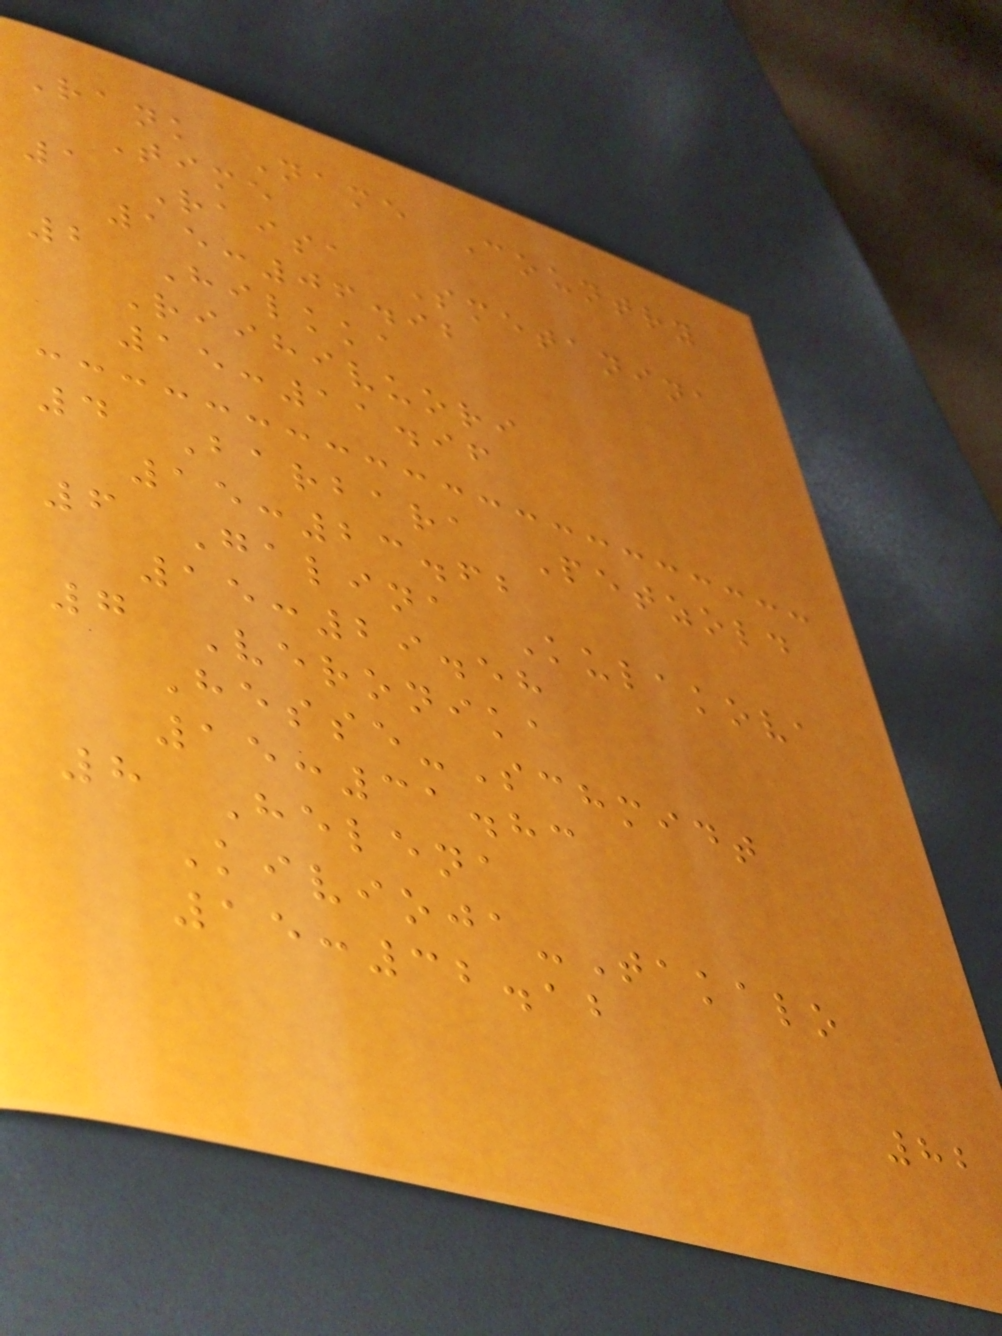Rank Name Country
Time
1 Raisa Smetanina
15:06.92
2 Hilkka
Riihivuori
15:11.96
4 Barbara Petzold
15:23.62
6 Galina Kulakova
15:29.58
7 Veronika
Hesse-Schmidt
15:31.83
8 Helena
Kivioja-Takalo
15:32.12
82
